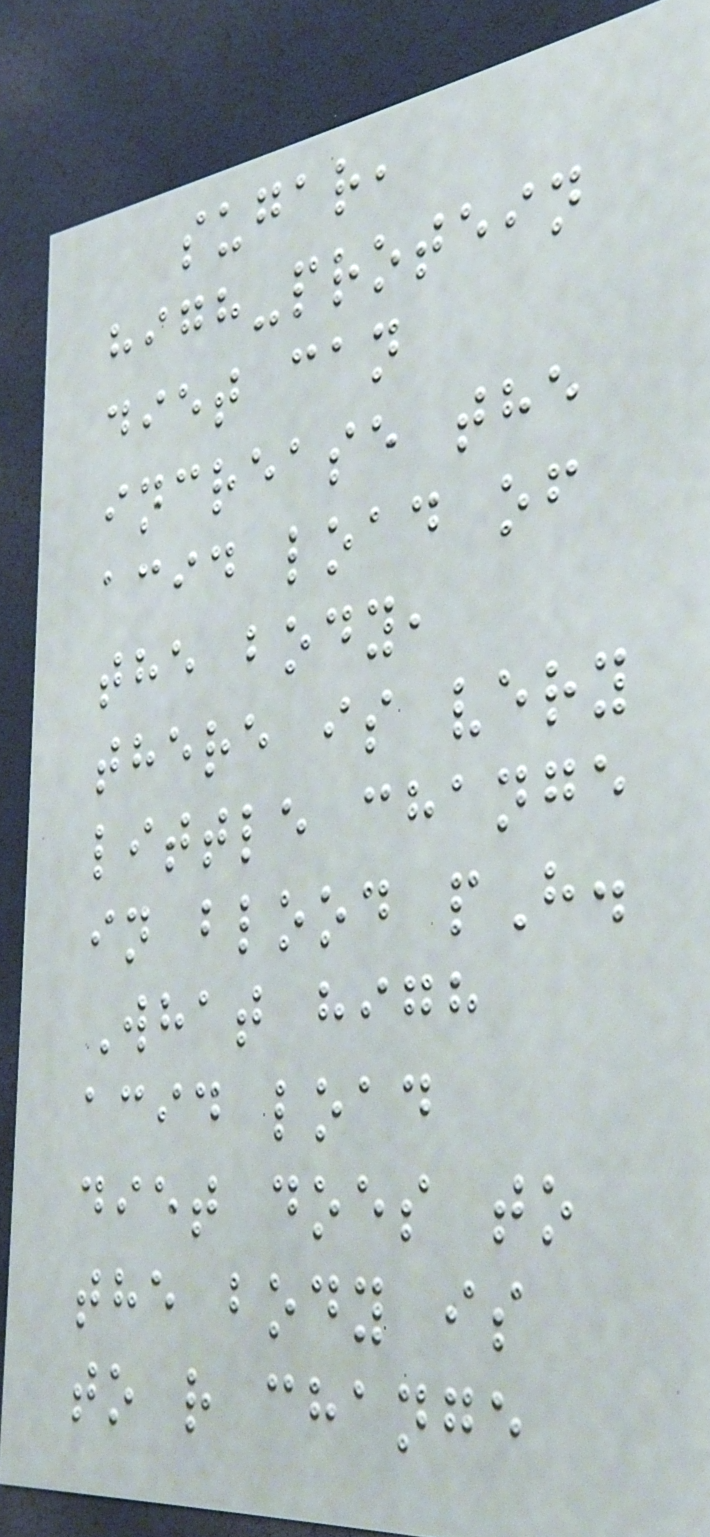sugar,
high-protein
diet can
increase the
acid load of
the body,
there is very
little change
in blood pH.
What high
acid load
diet does to
the body is
to r change
